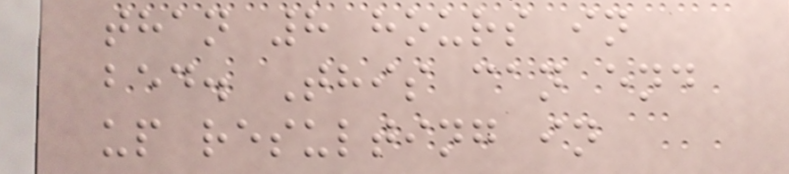than 8 hours in
bed. This can end
up resulting in
